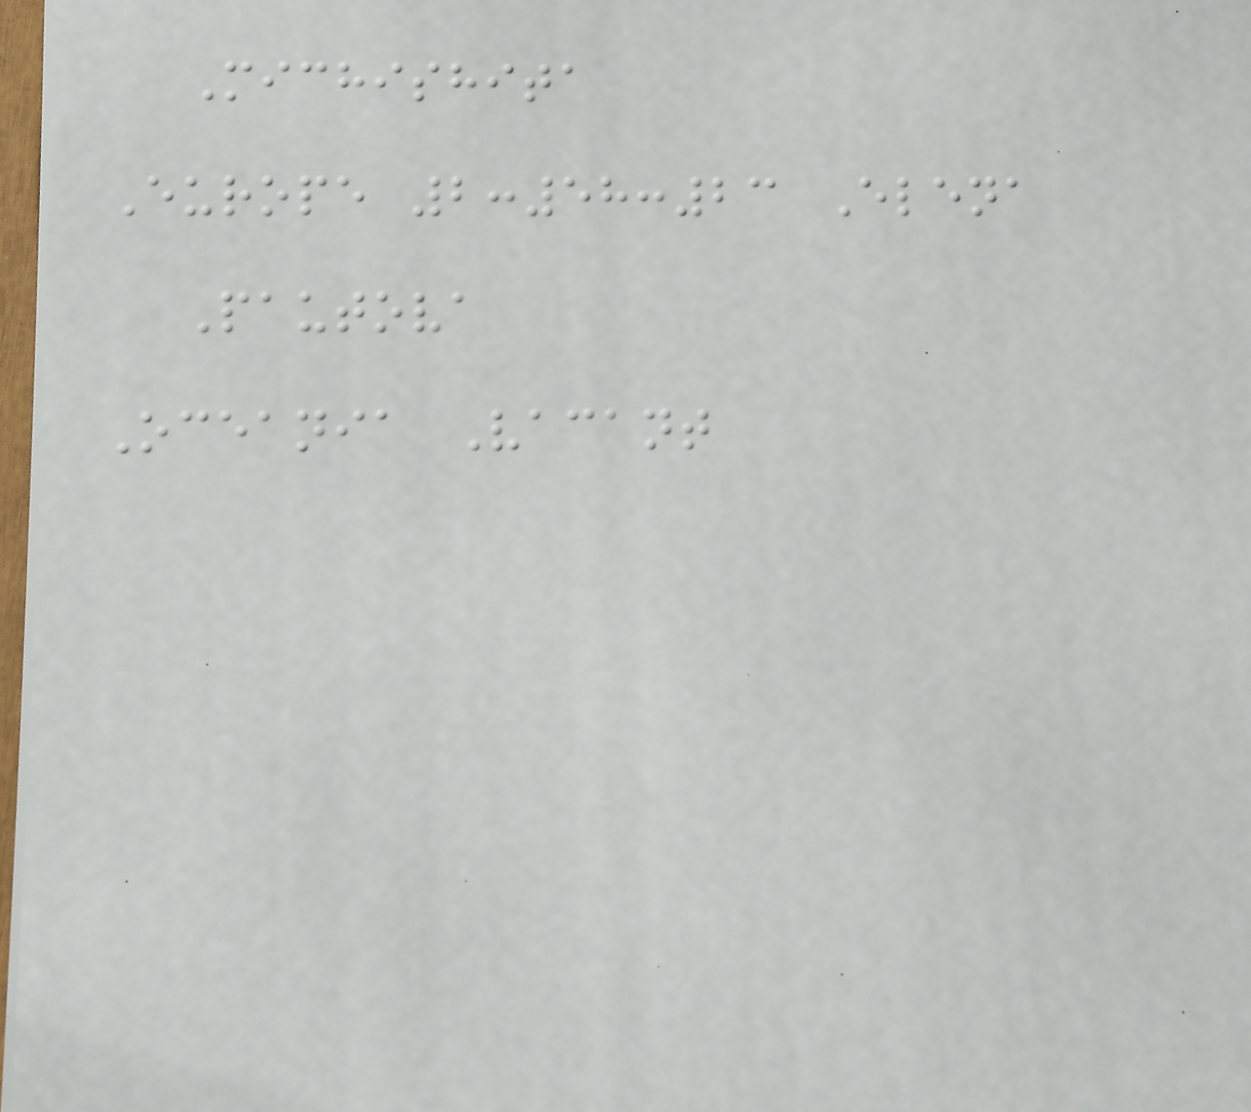Michishita
Europe 2:58:23 Elena
Pautova
Oceania Vacant
